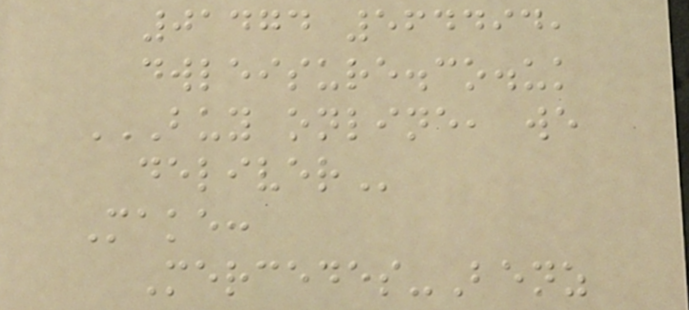01474 564494,
dwleisure.co.uk
BUY ONLINE, WE
DELIVER
Make:
Mercedes-Benz
